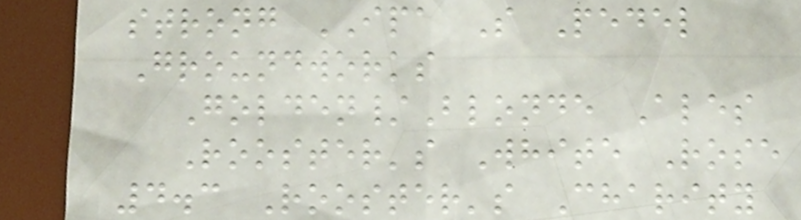strong IPA S Pedel
Groundworks
Golden/Blonde Ales
Rooster's White Rose
4.3 Rooster's Charity
